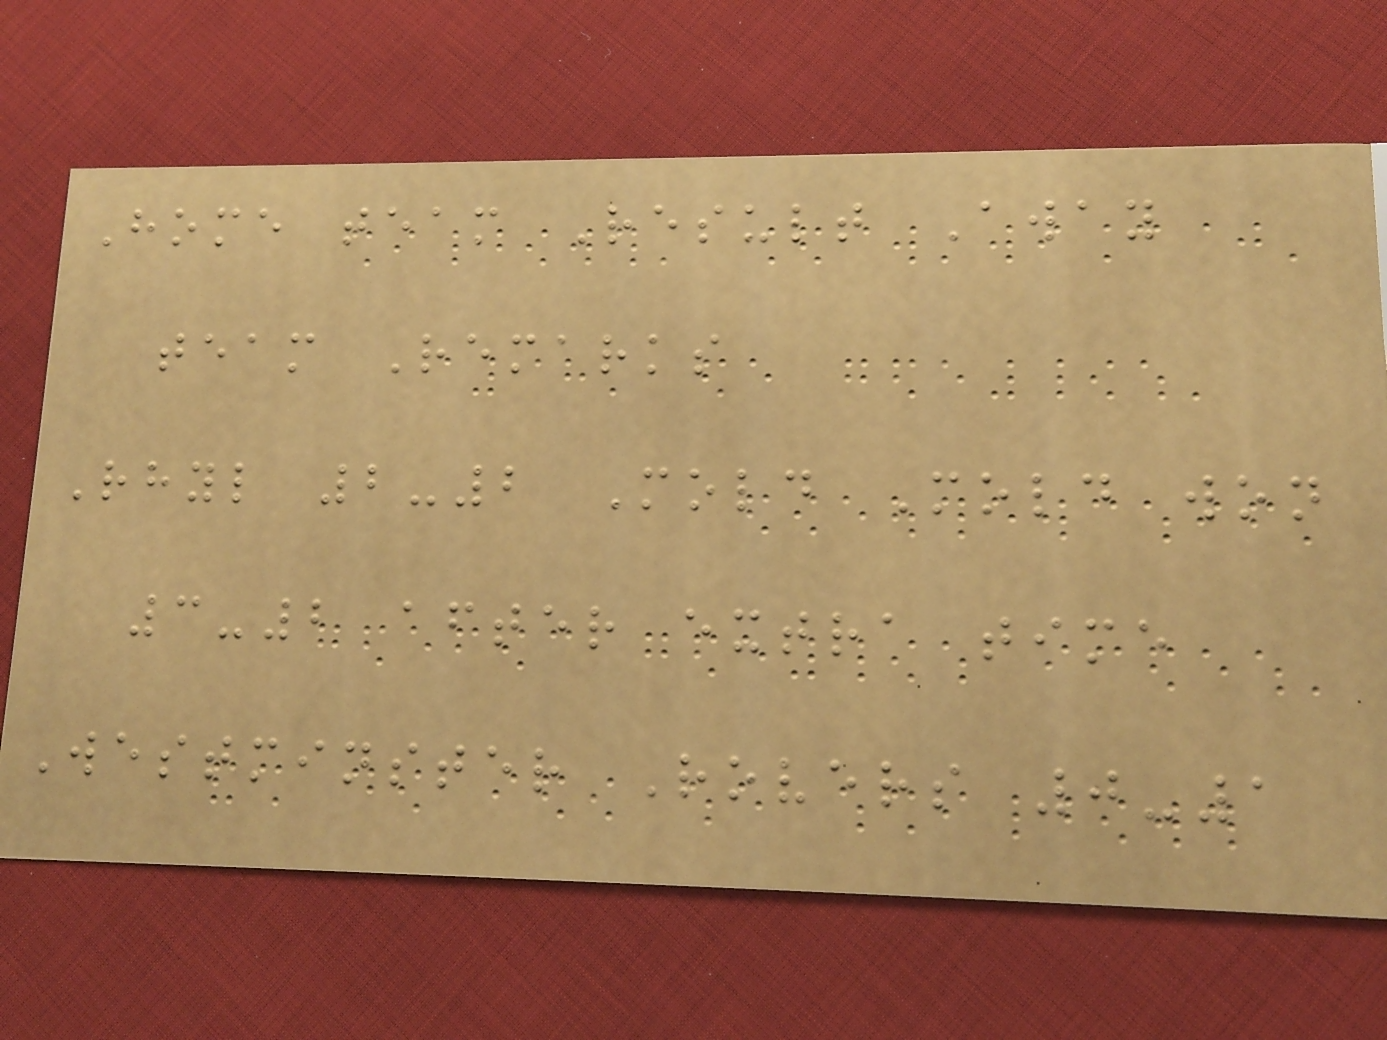Home team Result Away
team Remarks
Rhyl 2-2 Mold Mold won
3-2 after extra time
Westminster Rovers 0-1
